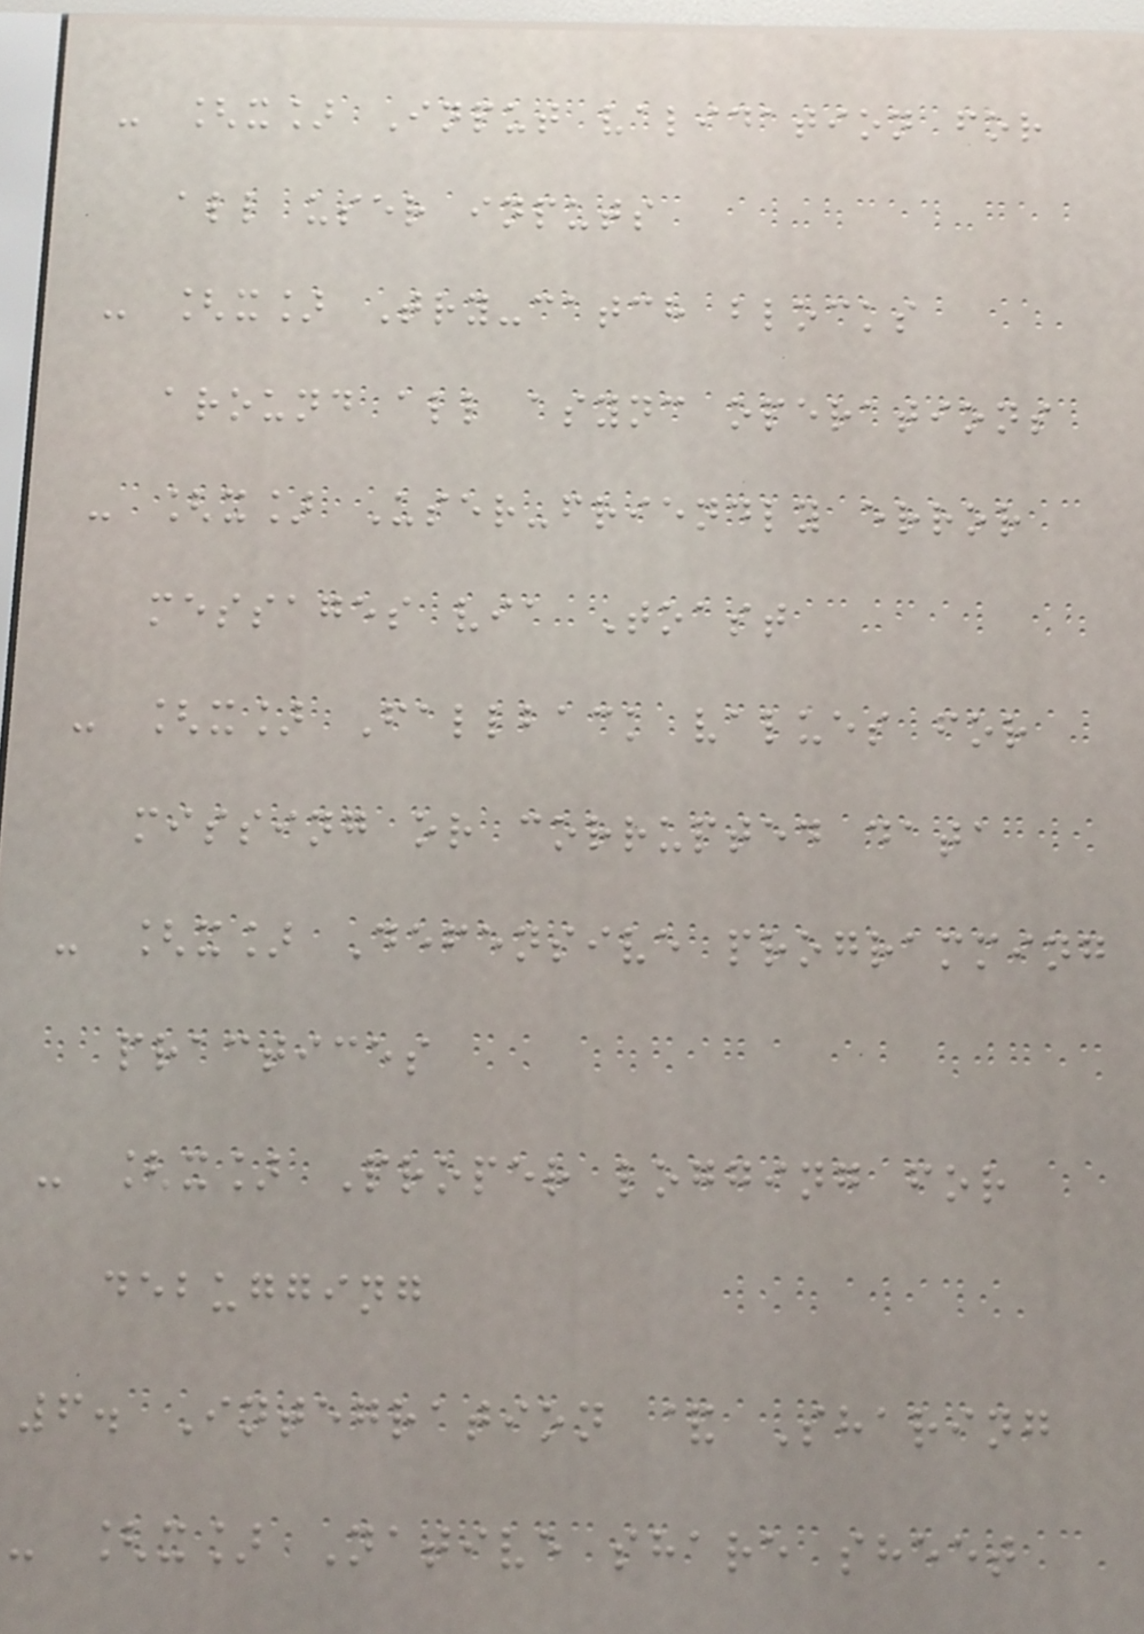- [x] Input validation for
all user inputs
- [x] Try-catch blocks
around all async operations
- [x] User-friendly error
messages via Toast
- [x] Fallback values for
missing or corrupted data
- [x] Defensive programming
practices
- [x] Proper logging for
debugging
6. Integration & Sharing
- [x] Native share sheet
